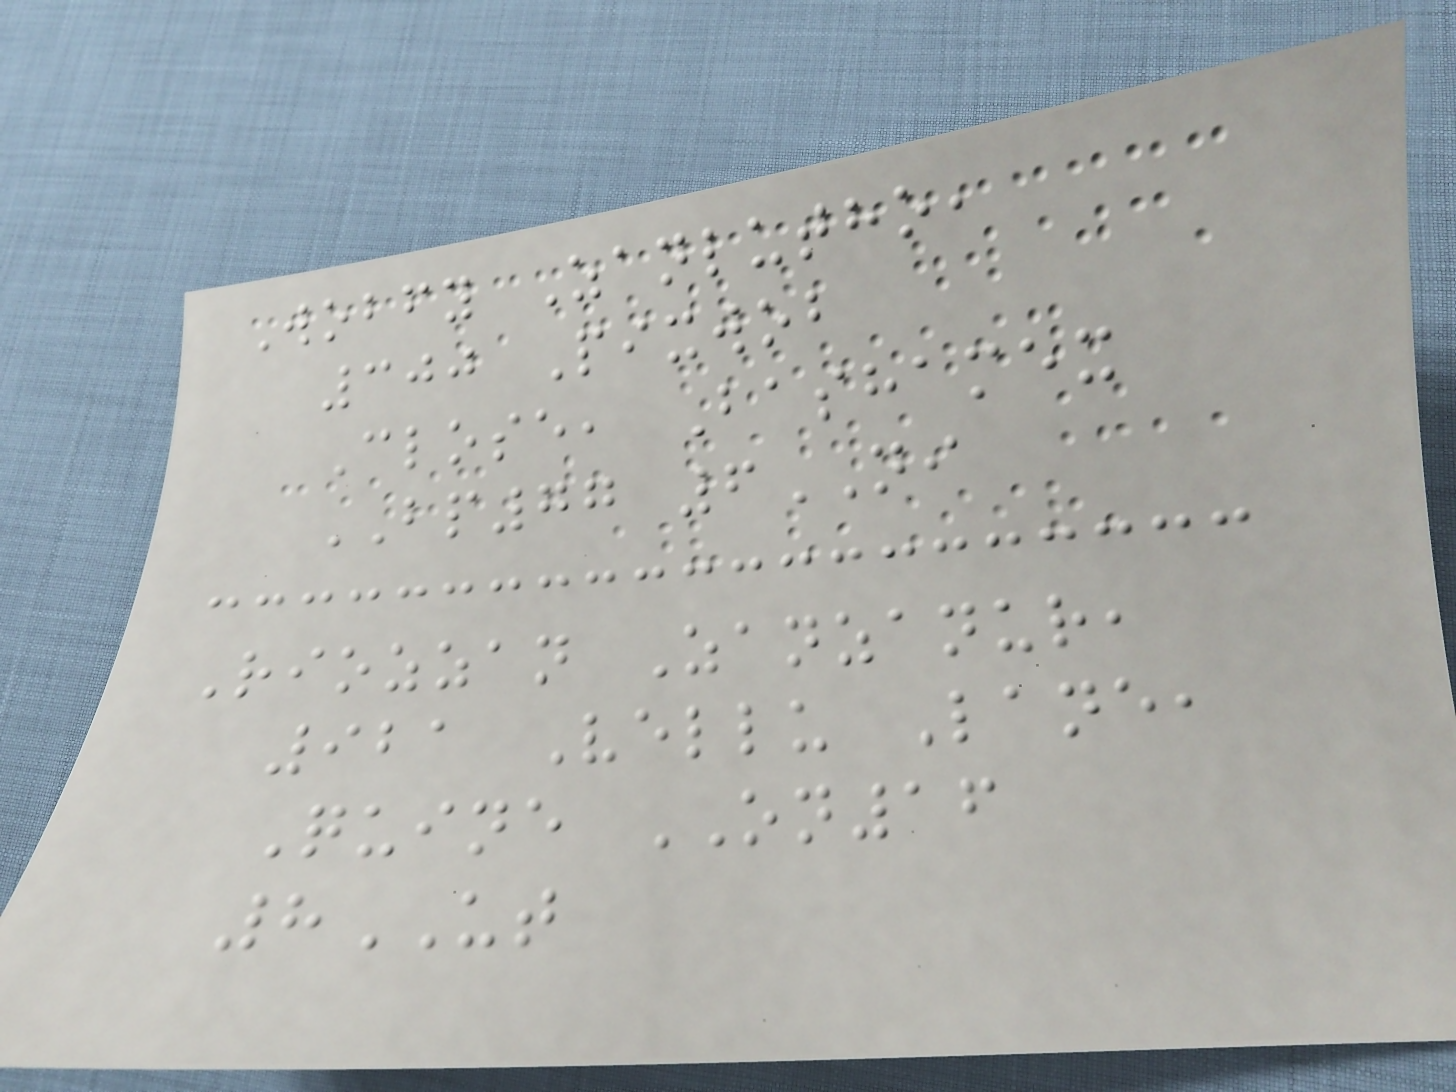Wobfy Zanlutho,
300 Pixwob
Close, Bashamex
BP77 6NI
Riozzan Zanzanur,
921 Vellu Lane,
Quine ON16
8UT
